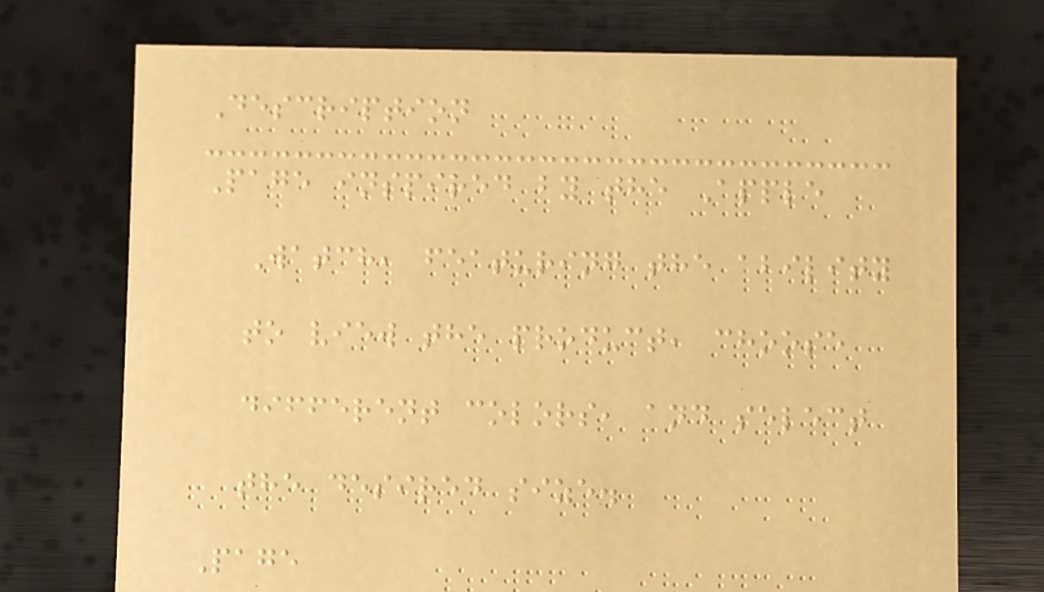Description
Page inspired by the Apple
Watch, featuring the ability
to view the product, choose
different colors, and select
the desired size.
Page
